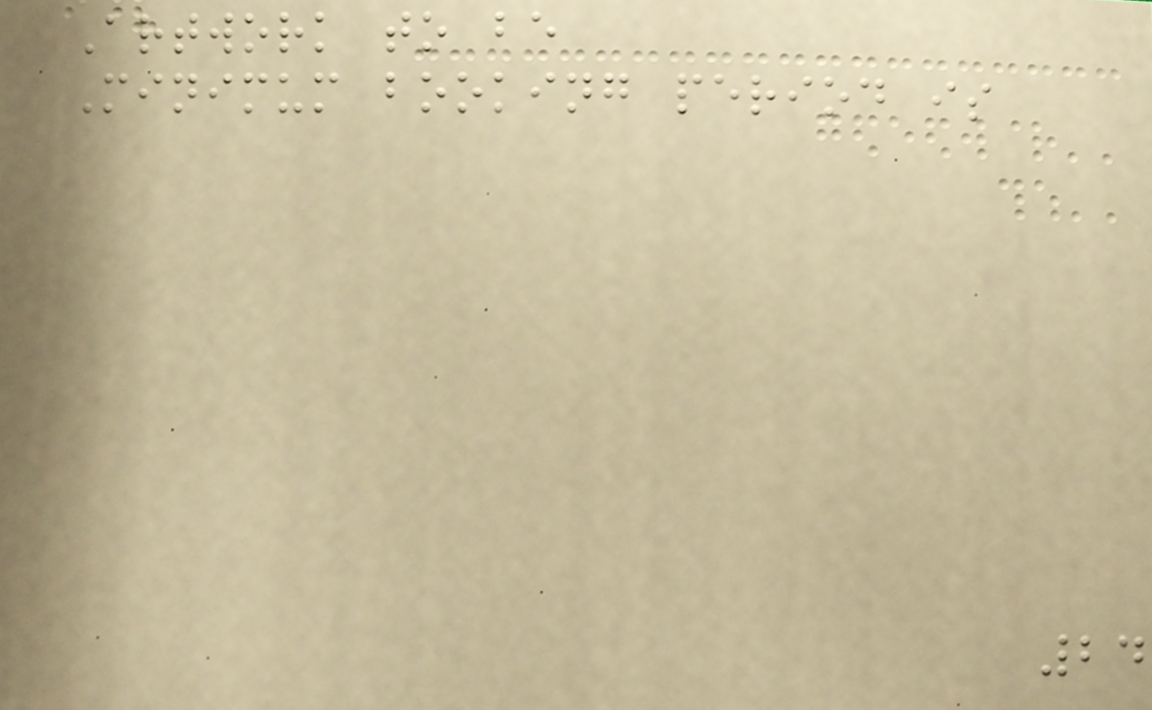Artwork to be
Minimum booking period is
24
